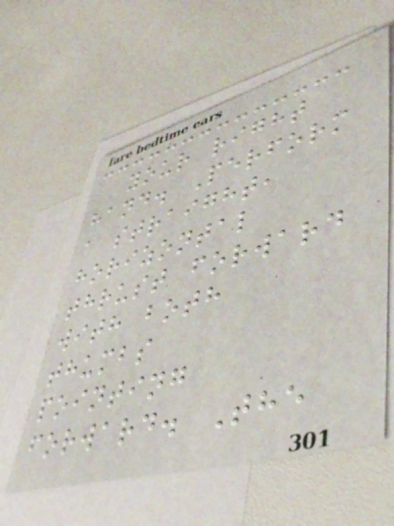your right
hand. Perform
a straight,
horizontal
thrust forward
with both
thumbs
pointing
forward. The
